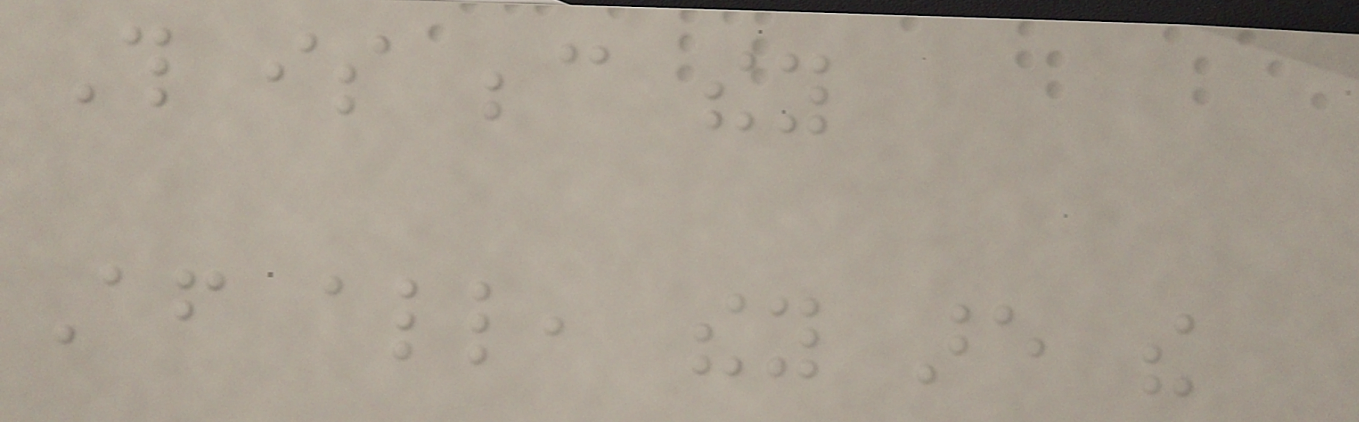This is because they
After all, they are the
